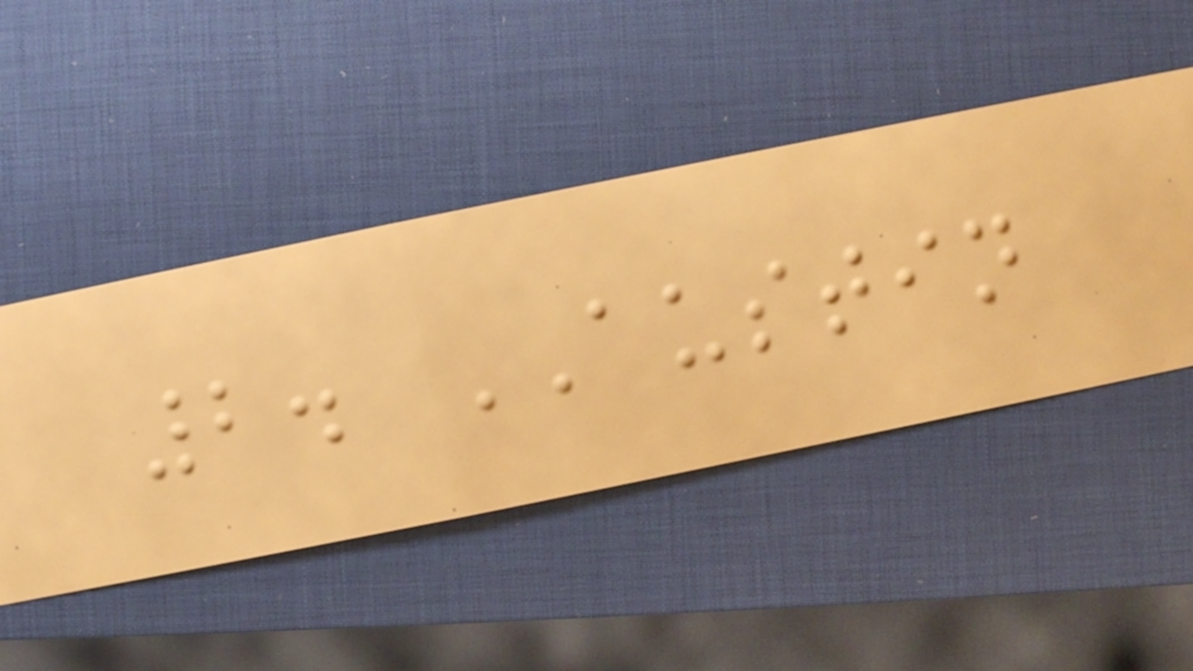2. AUSTIN
